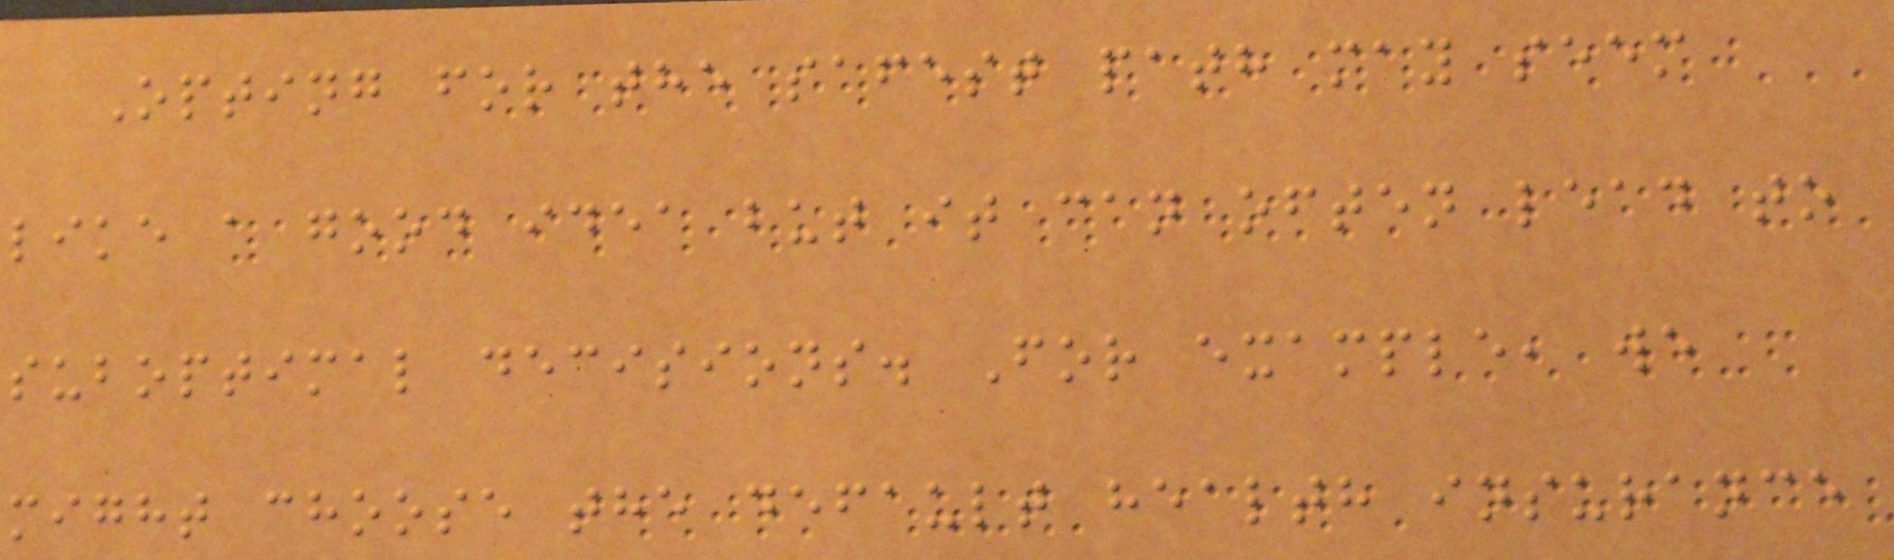Opting for the safest path may seem
like a good idea but it can often lead to
suboptimal decisions. For example, we
might choose the default health insurance
